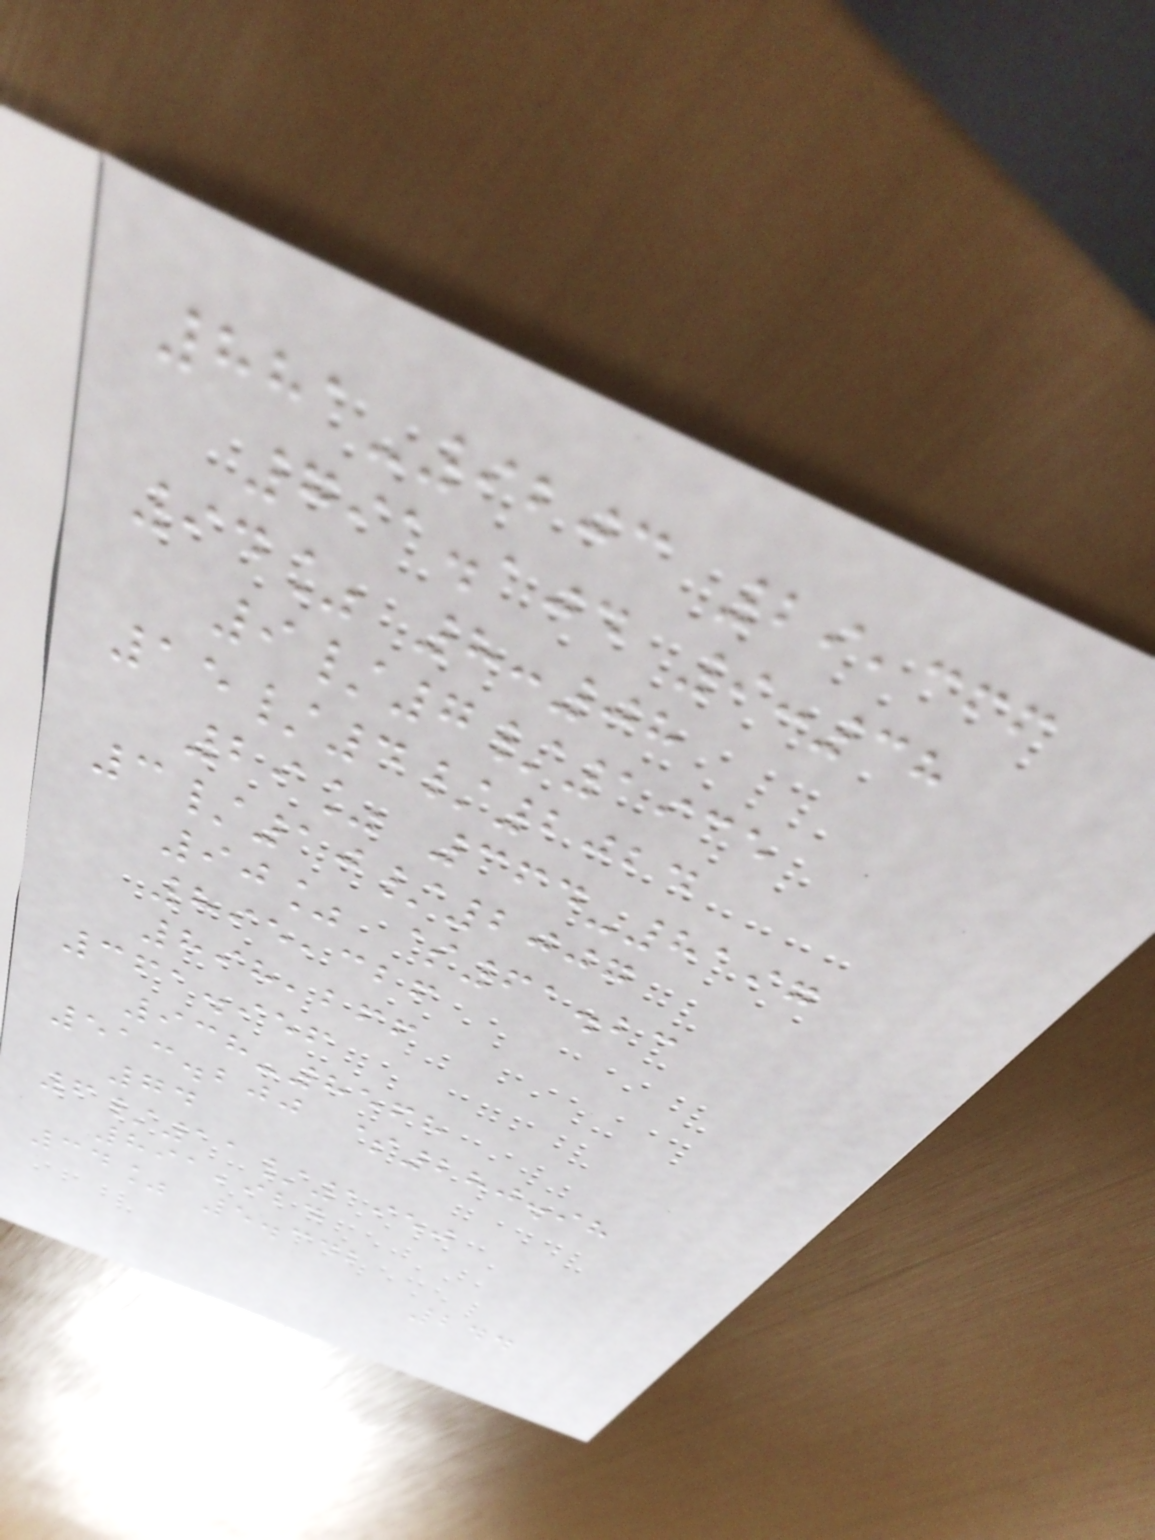881-9203 29,366
791.104 9:38
94% 8:08
9/7/1935
15/4/2024
29% 364-8197
3/10/2007
90% $61.23
895,326
898,266
361.956
938-8568
513.200 $280.98
74
6/11/1950
891,924
34% 5.342
244
